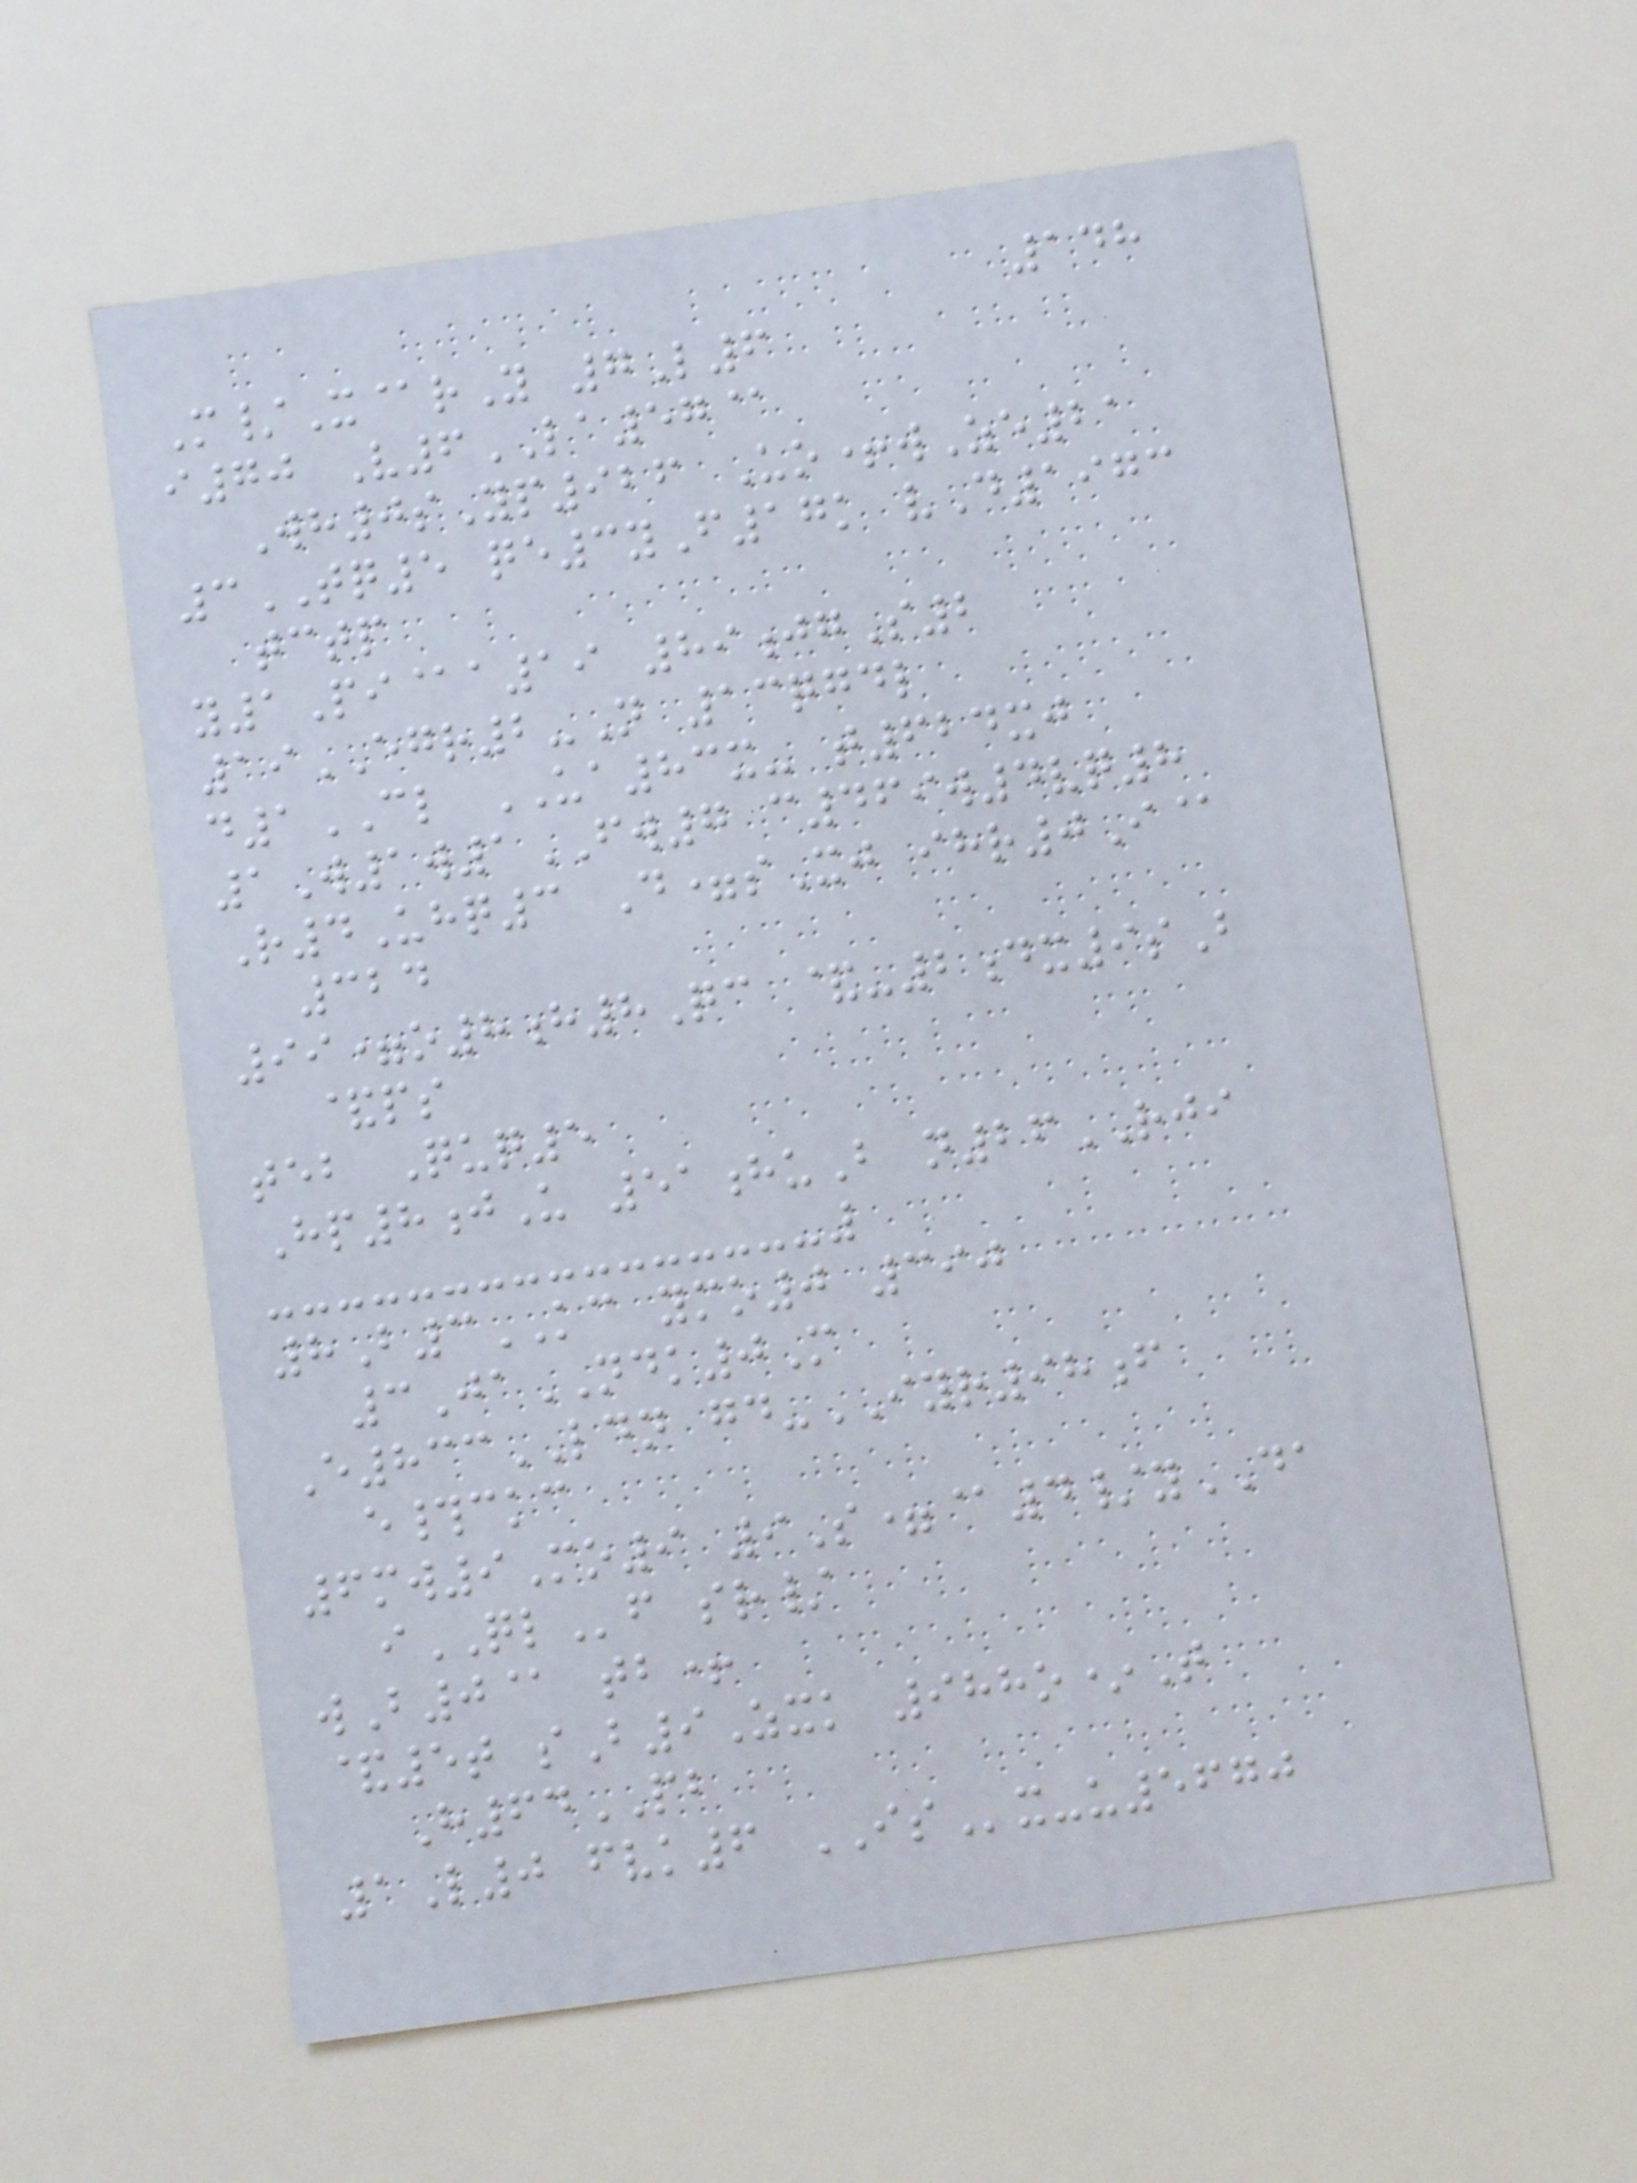148
M/X@rY 7L6
i70 V6LA57@
Wh0sYp926 Uo+wZe21
3TQ5 qe3yF17k vD1973
tctp
y1Pi@a19 89jgS2
19EGR2-N 13qgdl
d1CL UA83x- t624xj
1W1w1FW7 c469w4vq8
R4Uhq3 D=sXj ihr0I@
324
99=o8h8Qc &-2dx9sB
&ps
teb Quq5
Hp8jU 51huB n26RJI
8B3KC ymo0 390
3JaNDK0M
E833LDN gd-IYR98f
e#ckc
6mw9Mo9 9S=@4/yDA
iQLf sr/
wB0@ tb+
&5t sB9Zxk 988o*T
H64PB
1L0 fvk6 ISx-u5670
